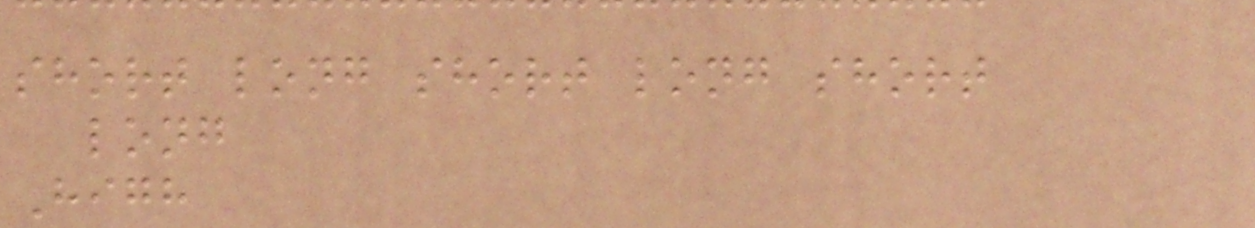short long short long short
long
High
